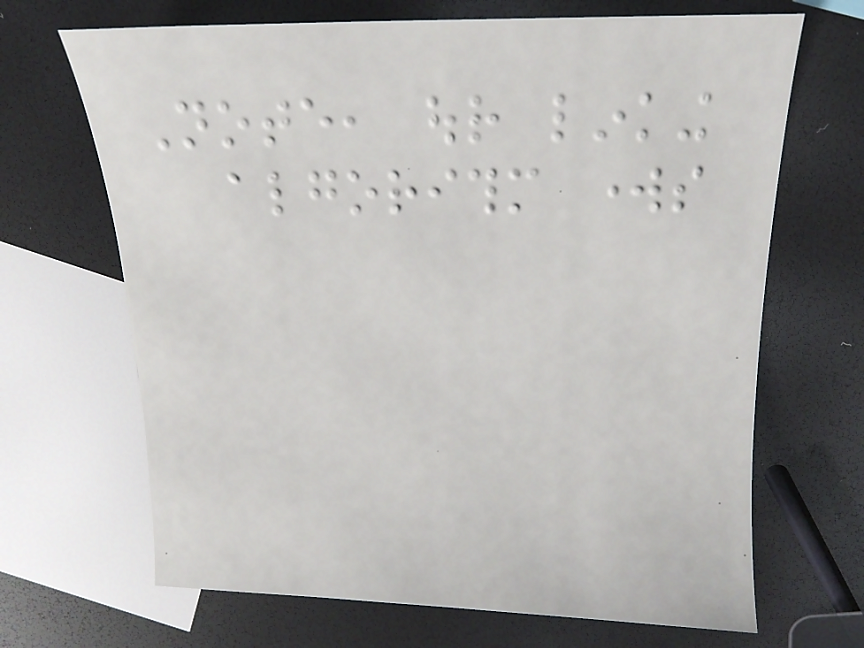Note, our linking
algorithm works
